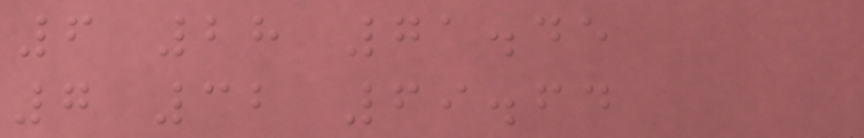6 28 71.45
7 32 69.64
